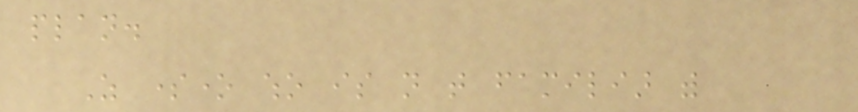plan.
As someone who is not that familiar with
